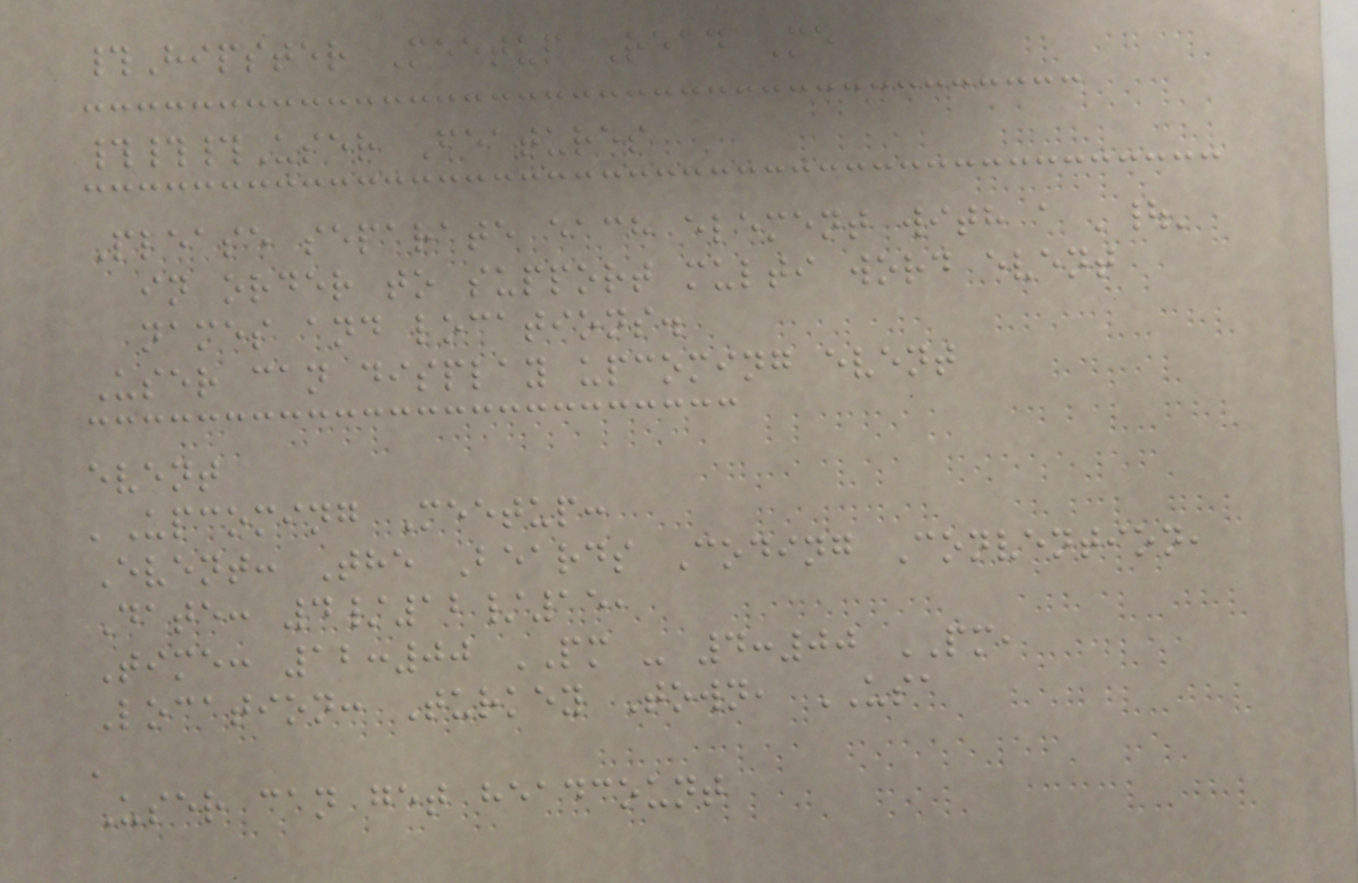#Hipster Meetup Read Me
###User Features
Please separate each element with a '|'
in order to support multi word event
names and locations.
User can display upcoming event
event
'Upcoming Meetup:
Event: The Beards Coding Convention,
Date: 4/12/15,
Time: 12:00 PM - 4:00 PM,
Location: Turkey Town, USA
'
User can get headcount
